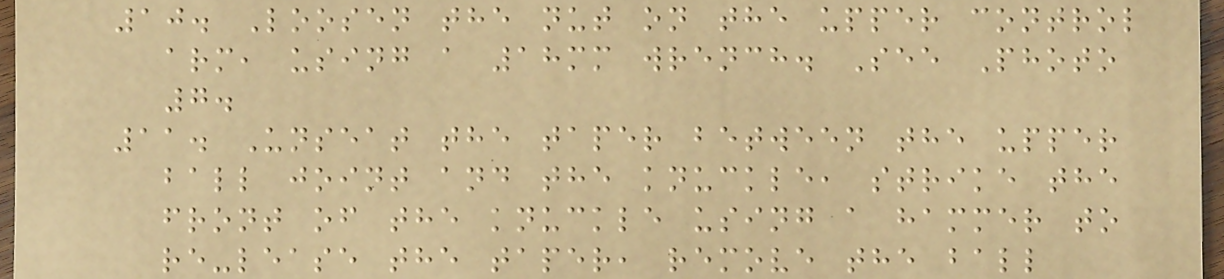10. Loosen the nut on the upper control
arm, using a 18mm wrench. See Photo
7.
11. Unseat the taper between the upper
ball joint and the knuckle, strike the
front of the knuckle using a hammer to
re-lease the taper, remove the ball
